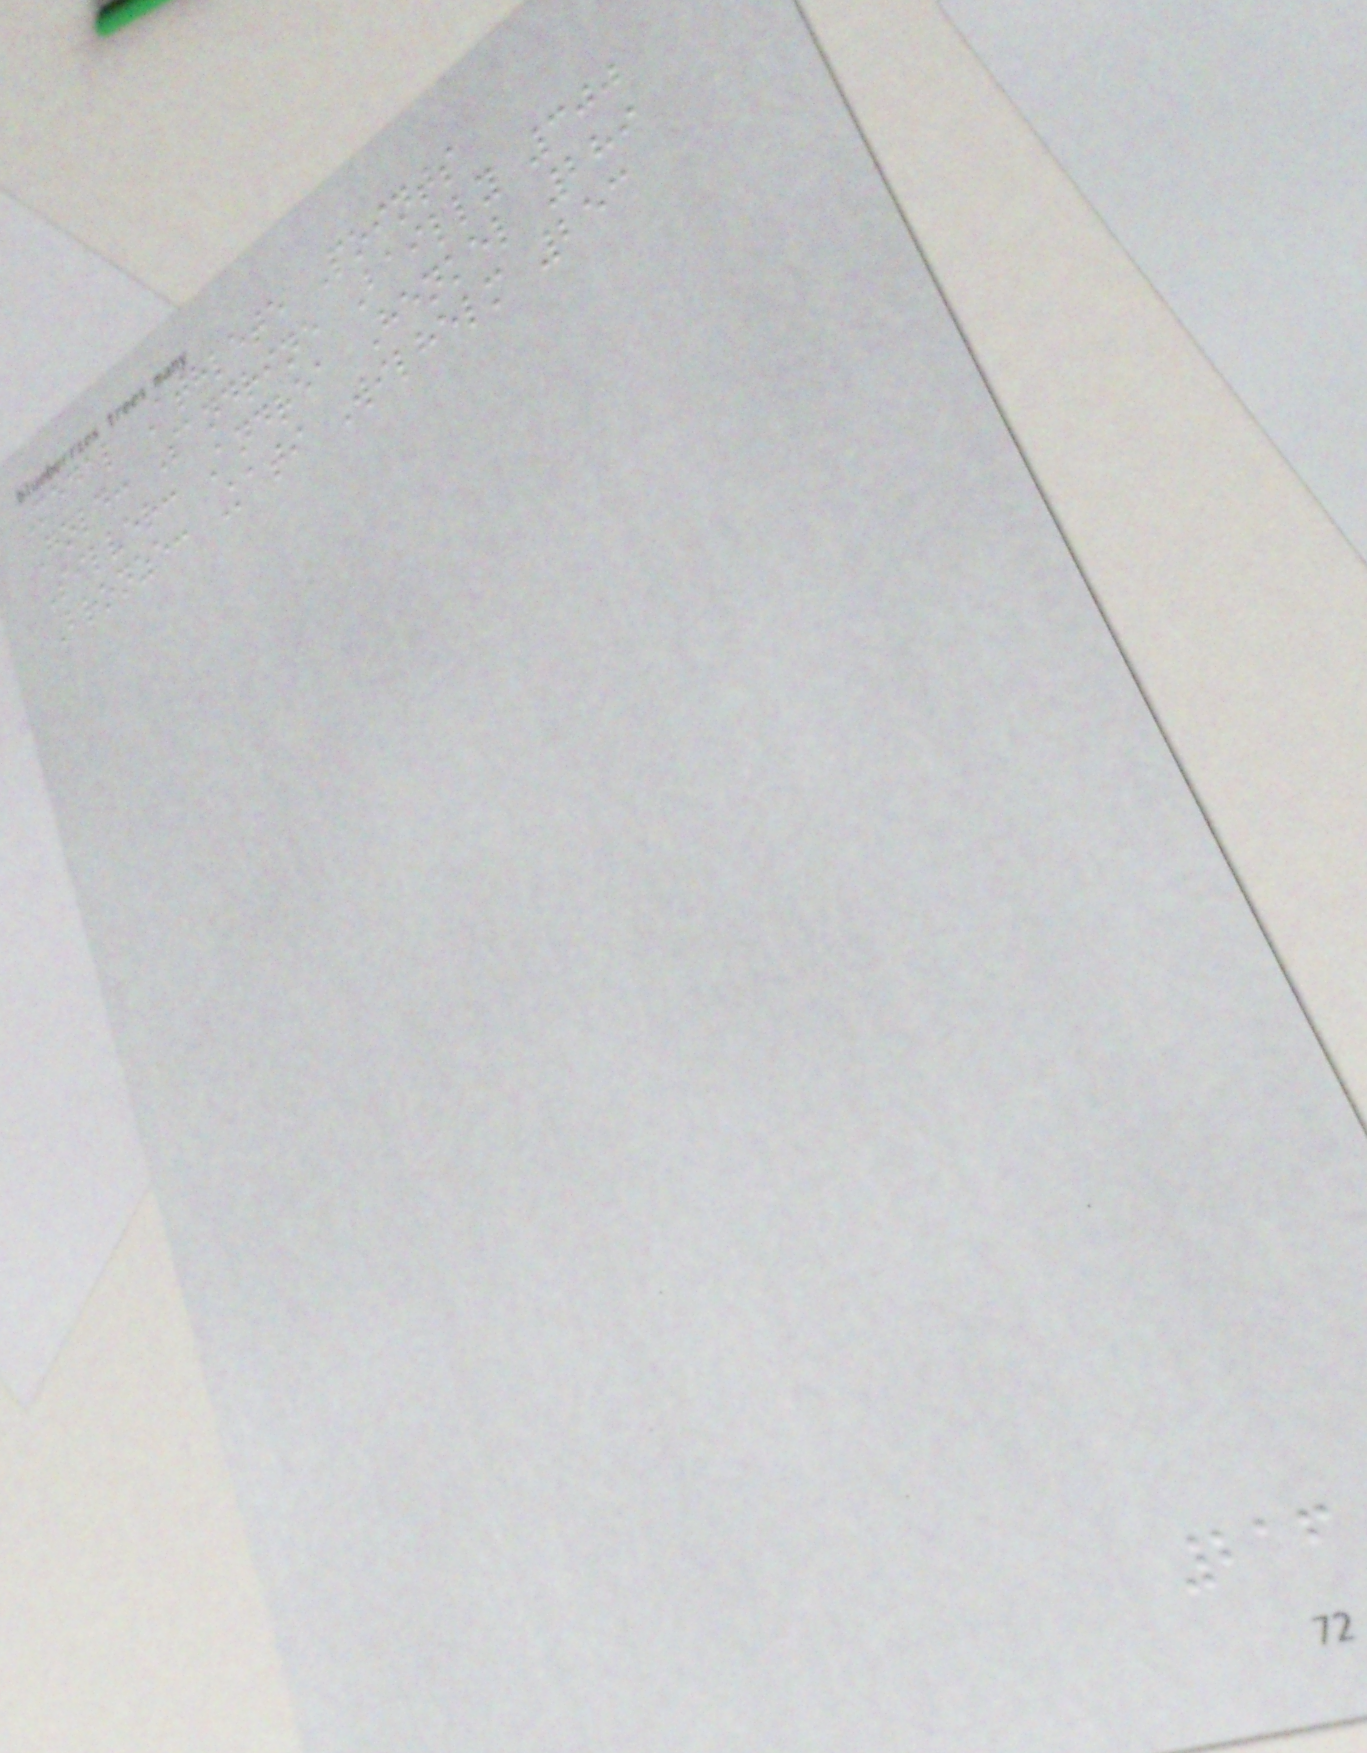Medal Athlete Points
Gold: Sandrine Bailly 300
Silver: Andrea Henkel 289
Bronze: Kati Wilhelm 253
216
